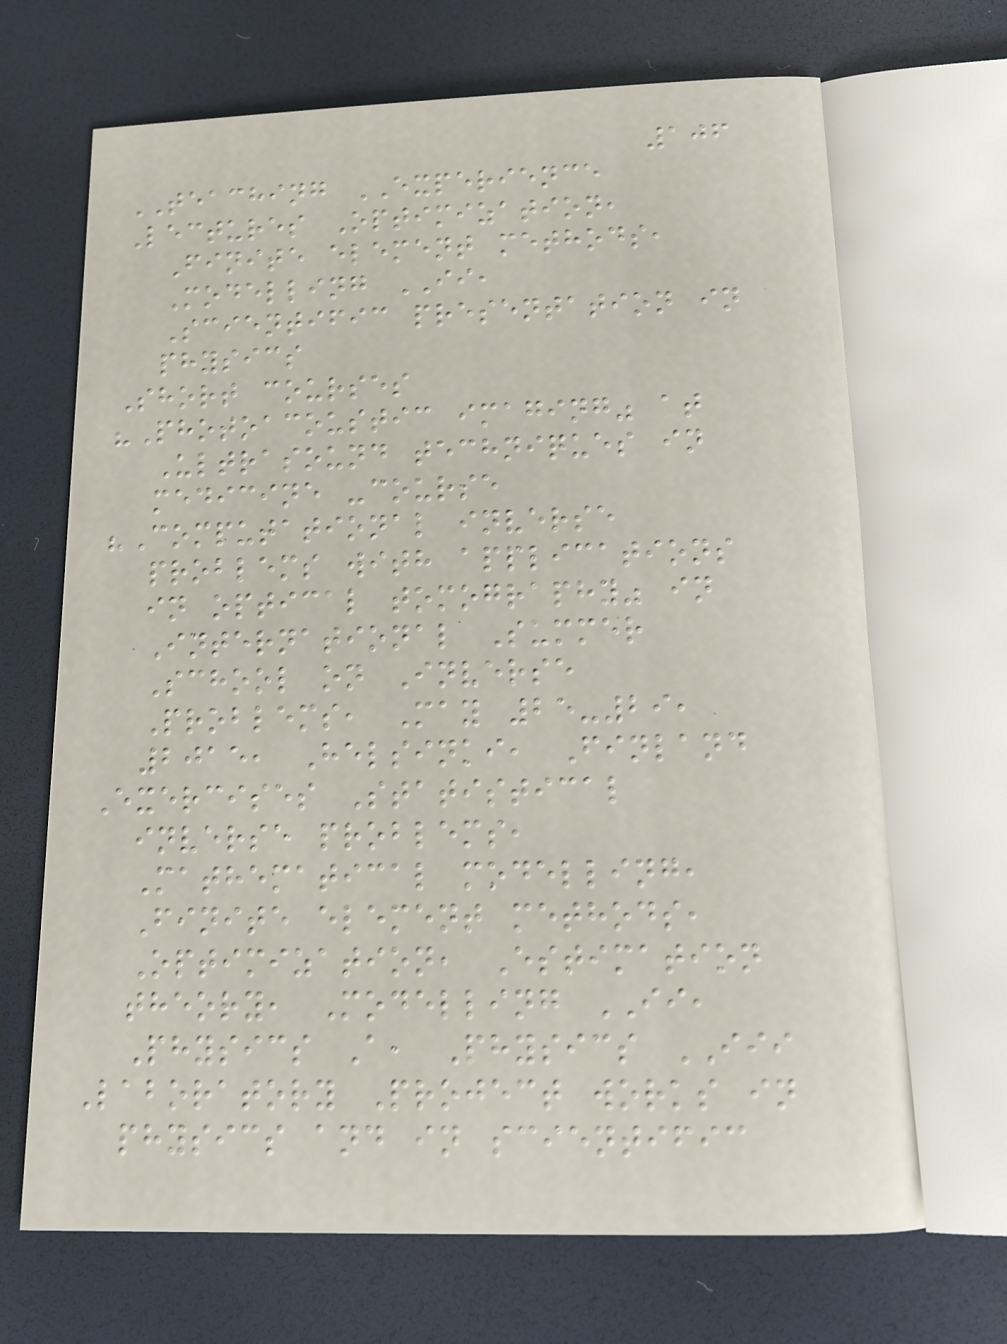106
TEACHING EXPERIENCE
Lectures Optimization,
Finite element methods,
Modelling II,
Scientific presentation in
physics
Short courses
"Photoacoustic imaging" at
Ultrasound techniques in
medicine -course
"Computational inverse
problems with applications
in optical tomography" in
International Summer
School on Inverse
Problems, May 25-29,
2015, Helsinki, Finland
Exercises Statistical
inverse problems,
Mathematical modelling,
Finite element methods,
Optimization, Estimation
theory, Modelling II,
Physics A, Physics III
Laboratory Project works in
physics and in scientific
